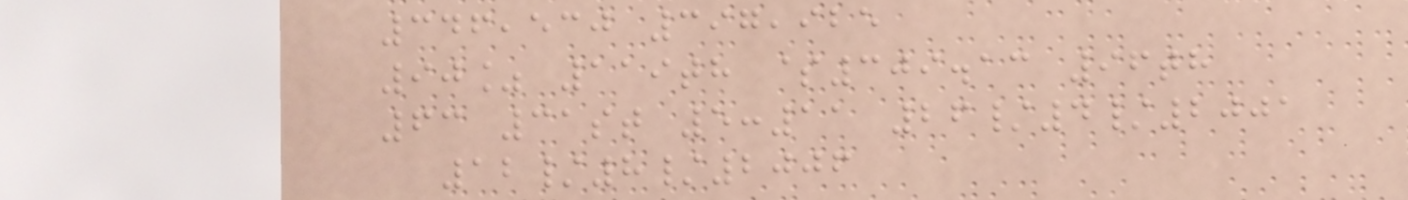346,530 397,925
90% 119th $309.13 96th
63 31st 5:11 26/4/2001
12/8/2006
